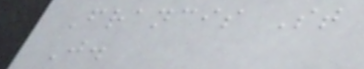Francis St
J.
